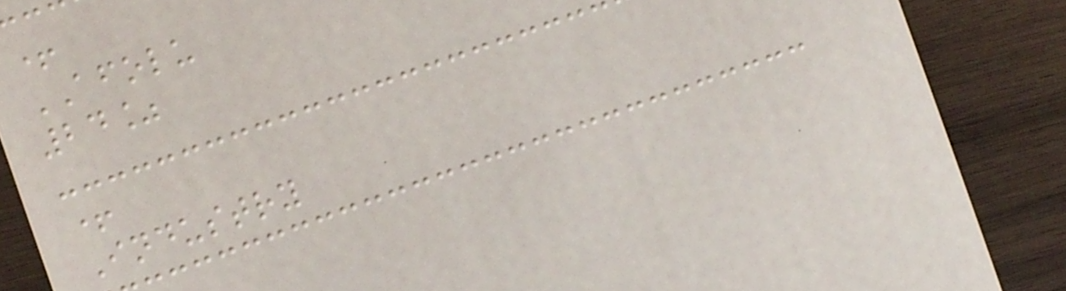+
AFOLU
24%
+
Industry
